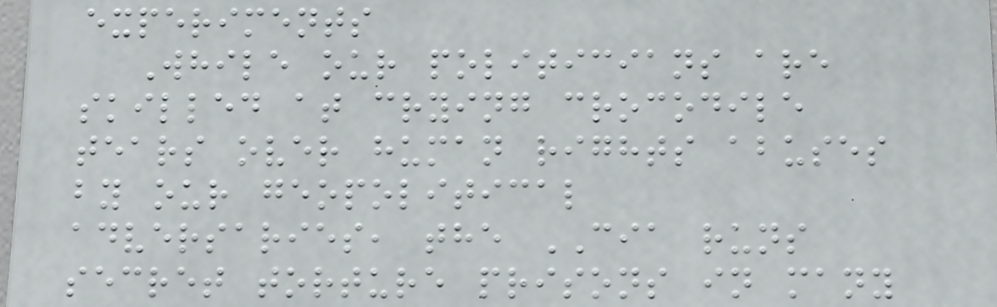experiments
While our politicians are
skilled at crying crocodile
tears over human rights abuses
by our geopolitical
adversaries, the CIA runs
secret torture prisons in many
